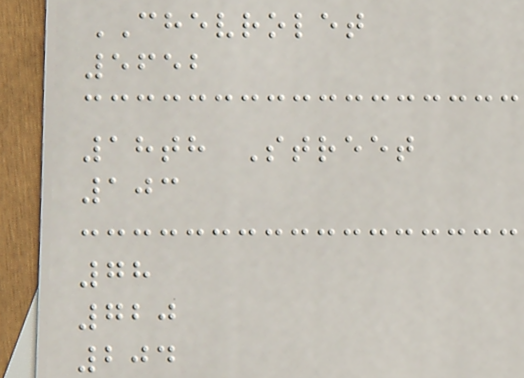CHEVROLET
5652
18th Street
103
78
720
204
